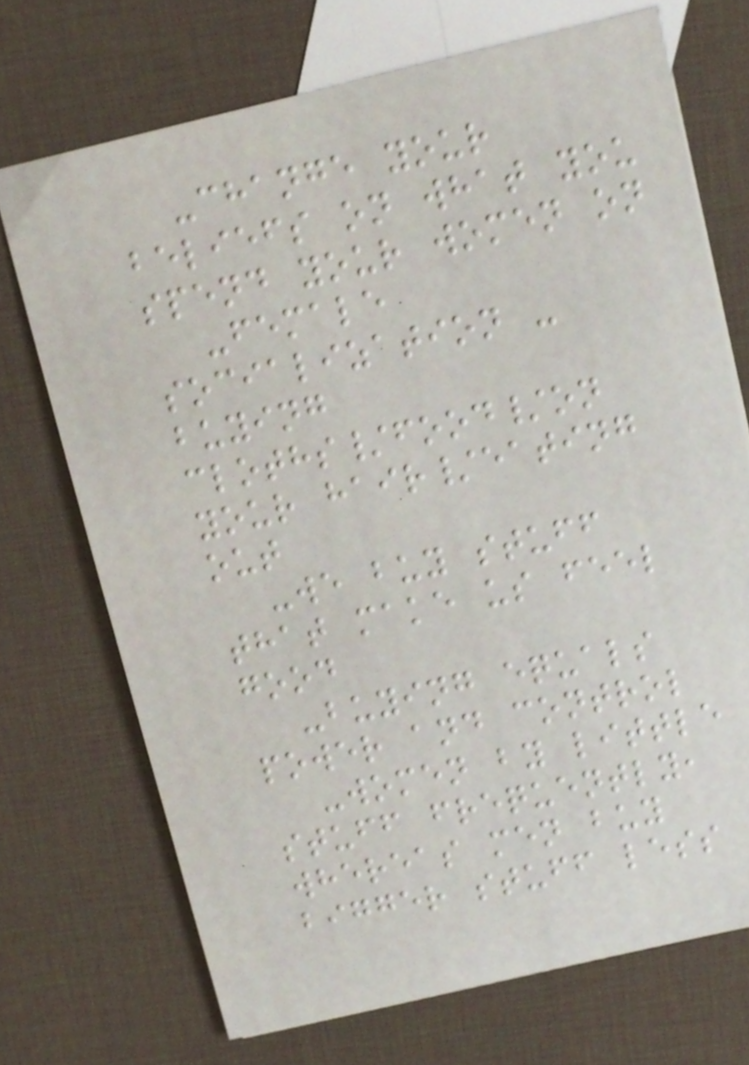-change your
beliefs on what you
spend your women on
-female
socialization -
buying
cloths/food/on
your hair/eating
out
-we buy stuff
that make us feel
good
-buying equals
power and control
-women by little
stuff frequently,
whereas men buy
bigger stuff less
